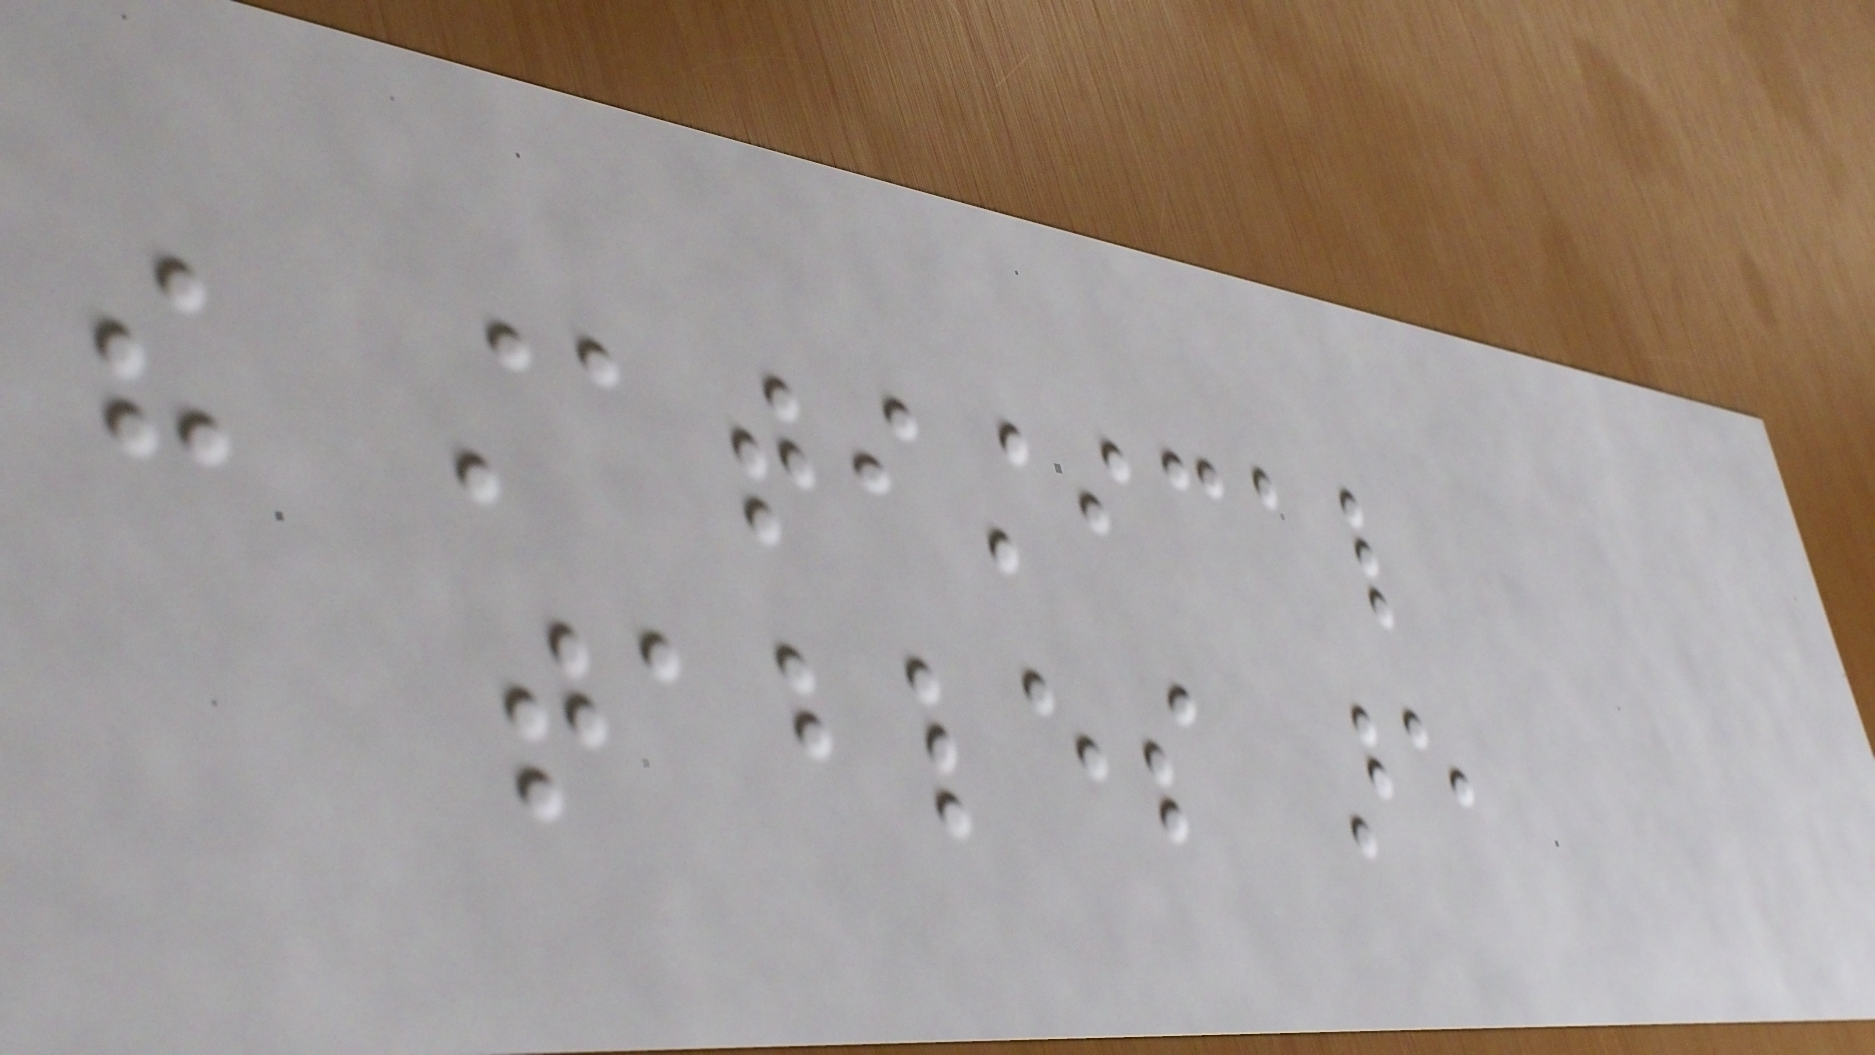the statistical
tables are
